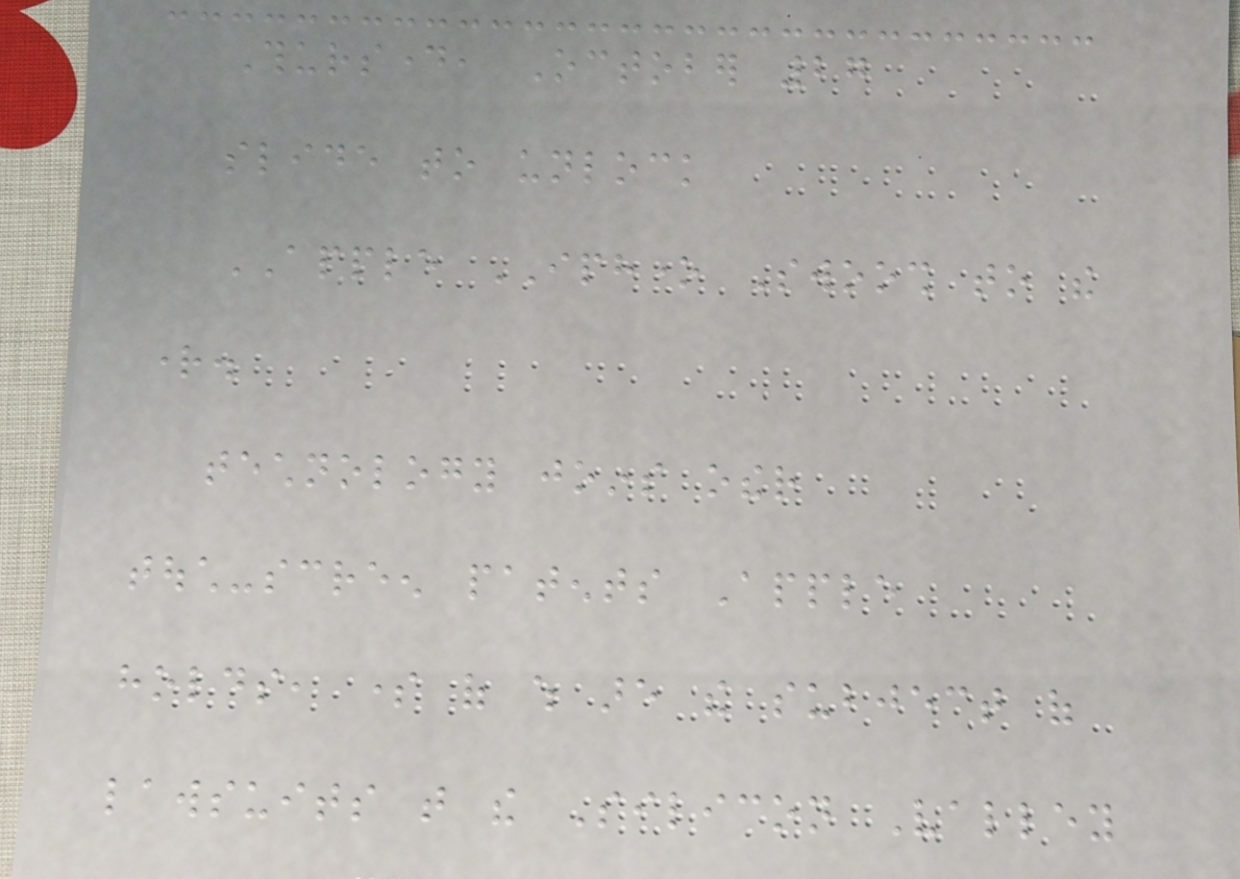Thursday, October 27
slide to unlock
APPLE IPHONE Swoosh to the
right.
technology joins other
touch-screen patents Apple
holds, some of which are the subject of
lawsuits that the Silicon Valley
